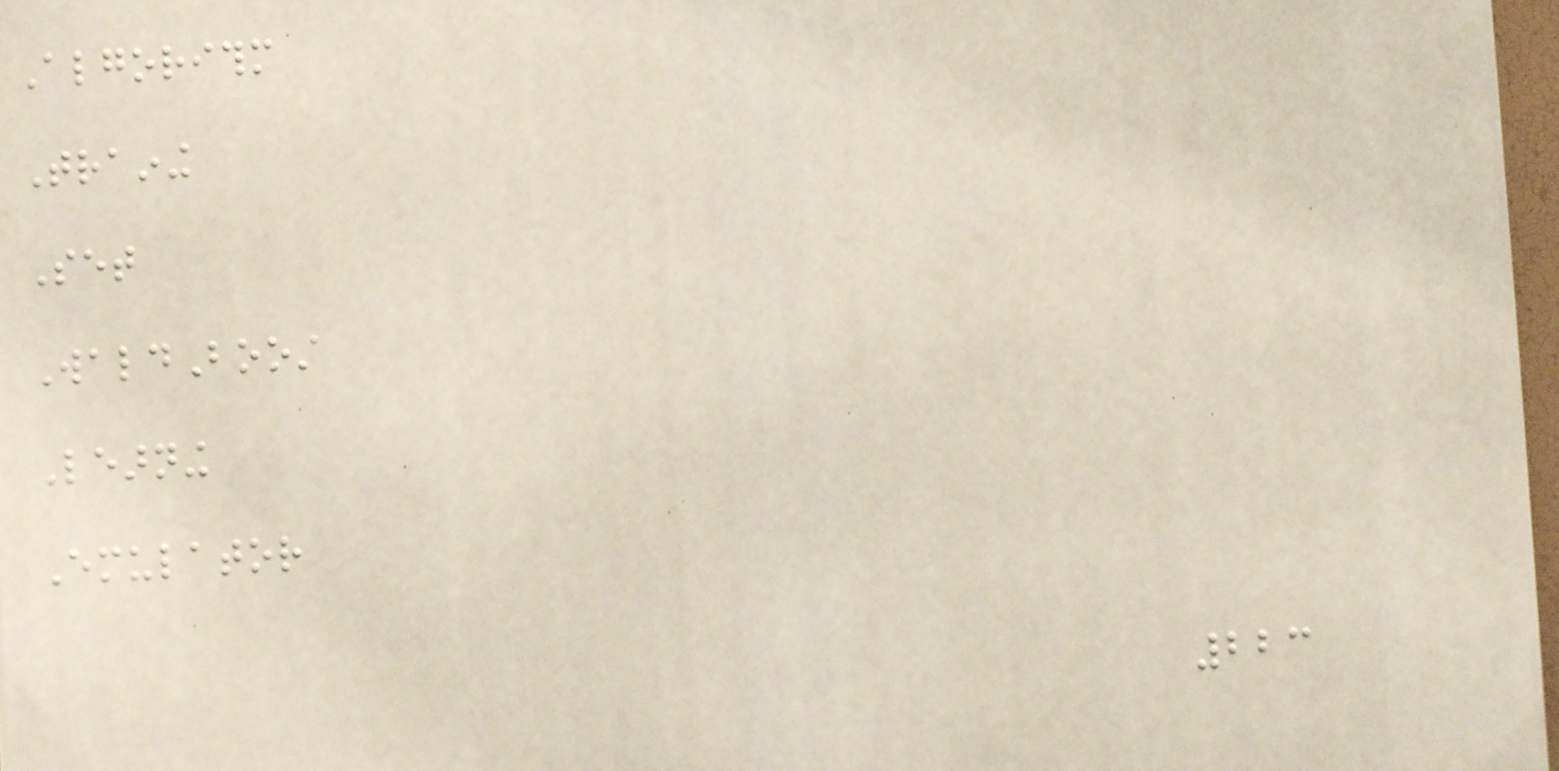Algorithm
Training
Set
WaldBoost
Learning
Emulator
223
